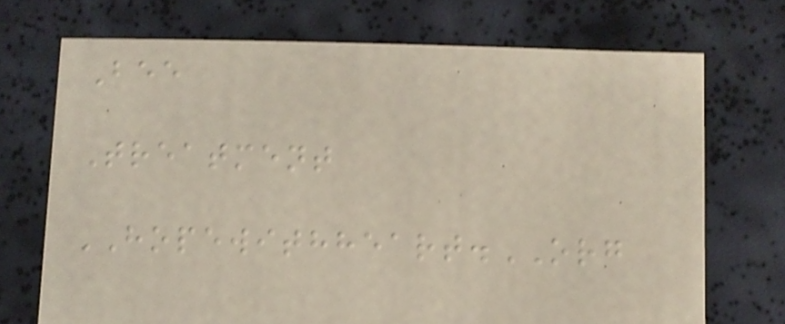Bee
Treatment
HOPEWITHHEART.ORG
